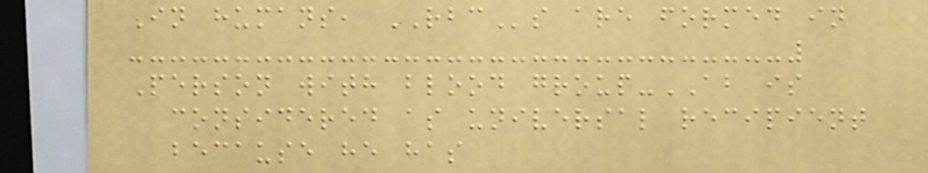In humans, RBCs are formed in
Person with blood group-AB is
considered as universal recipient
because he has
